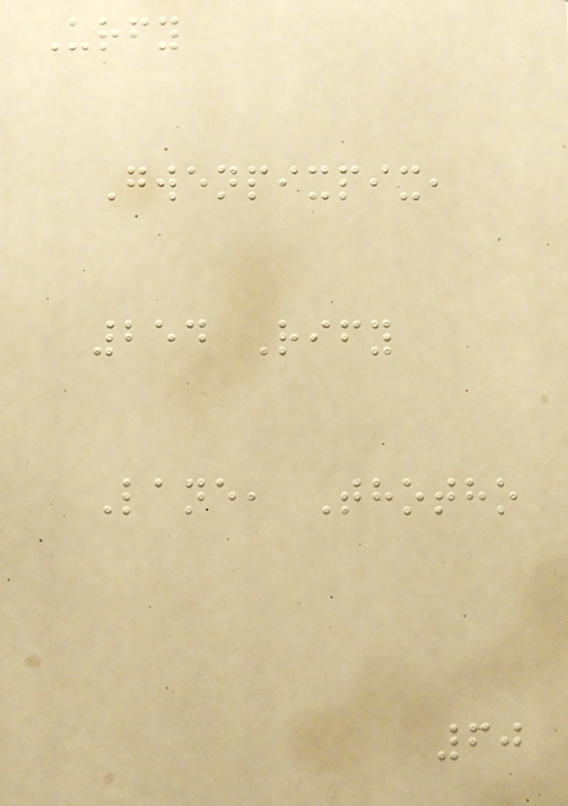Urfy
Gwenpixpix,
254 Rify
Lane, Thotho
60
